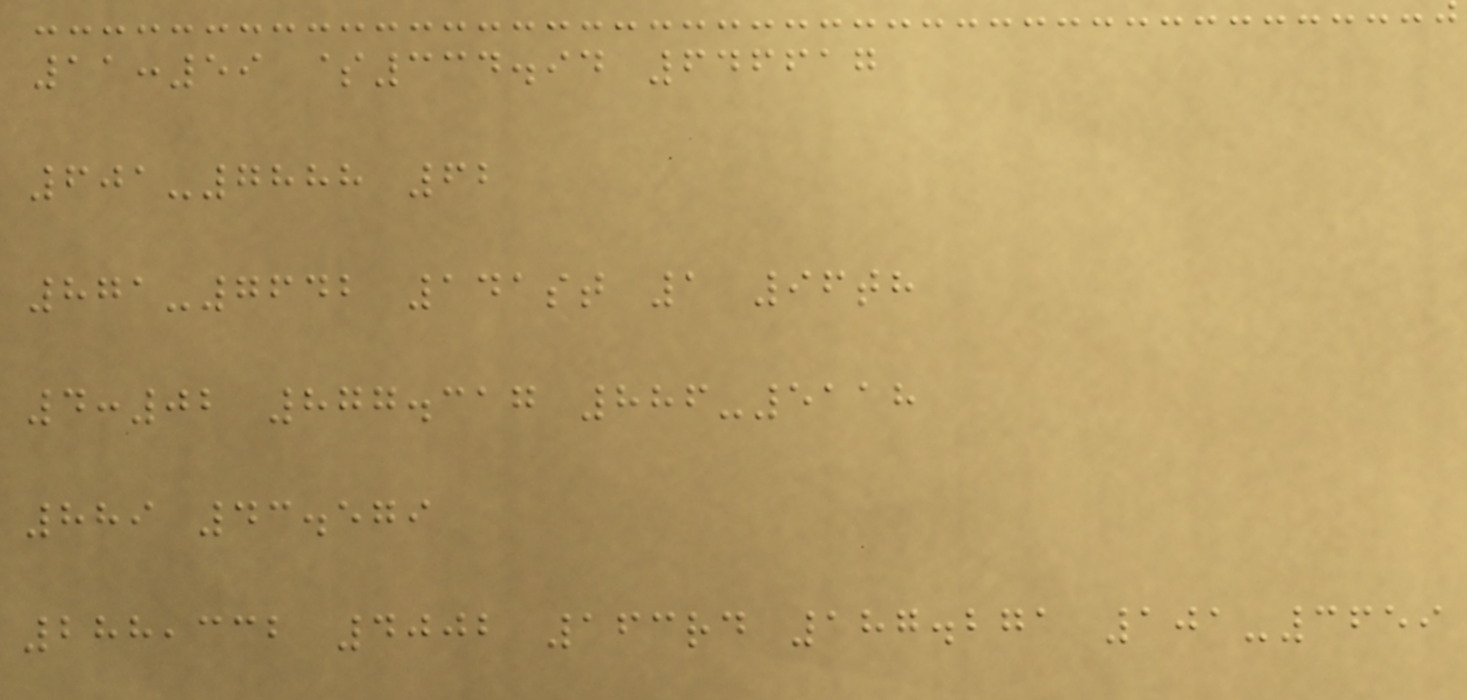11:59 $334.94 646617
601-7888 62
871-7642 141st 1 96th
4:02 877.317 886-5118
889 43.579
288,332 4002 163rd 187.271 101-3659
